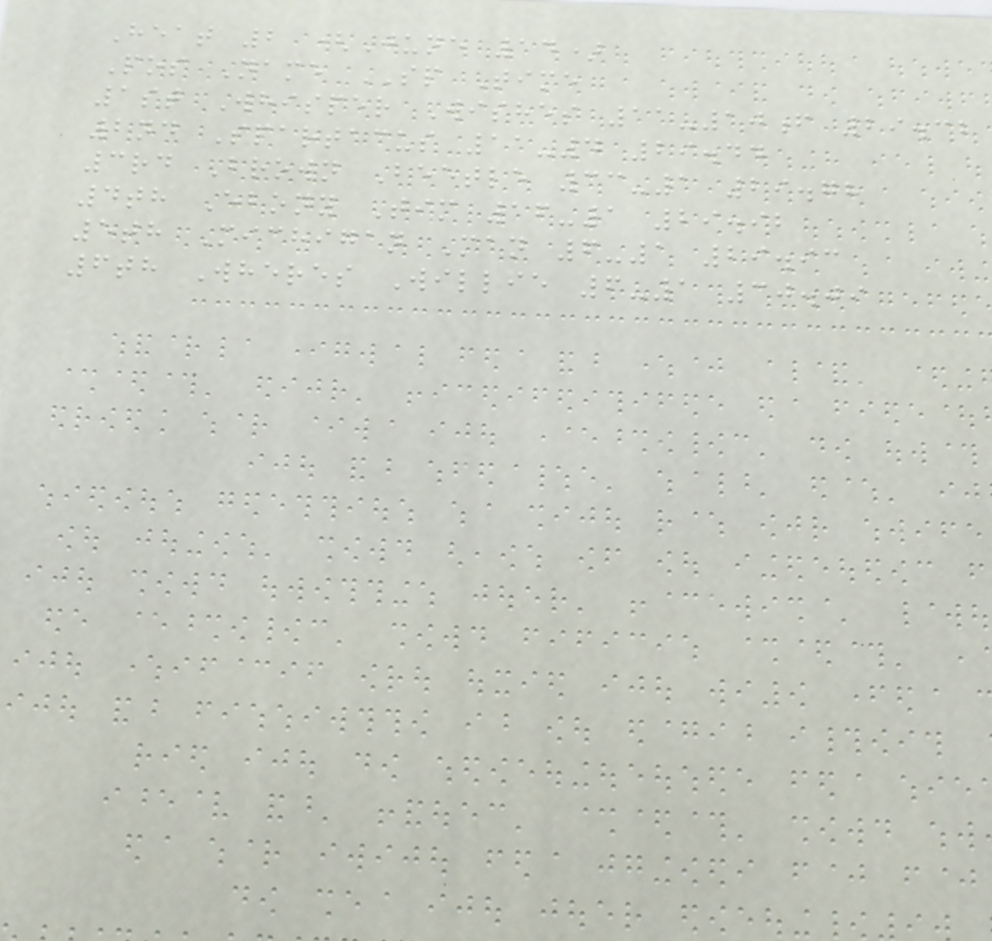Heat 2 (June 14)
Pos Name SP Time
1st Whisper Wishes 11-10f 29.32
2nd Spartacus 11-4 29.44
3rd Brown Beetle 33-1 29.78
4th Ebony Tim 16-1 29.92
5th Michigan Man 6-1 29.93
6th Wheres Willie 6-1 30.09
